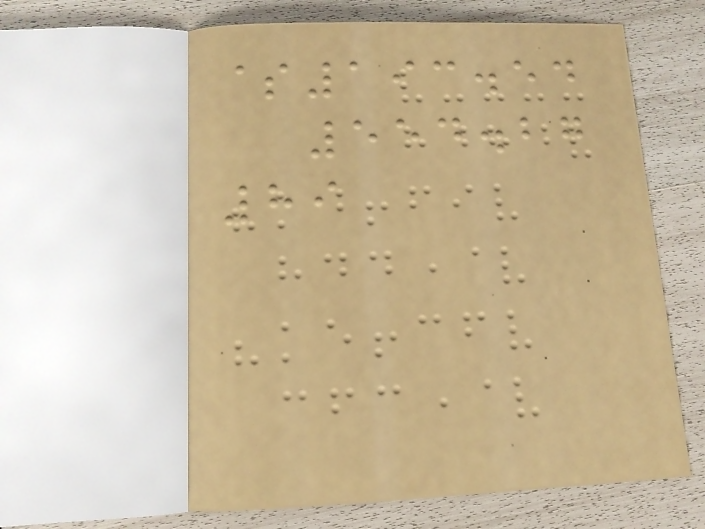$193.54
554.27
89
